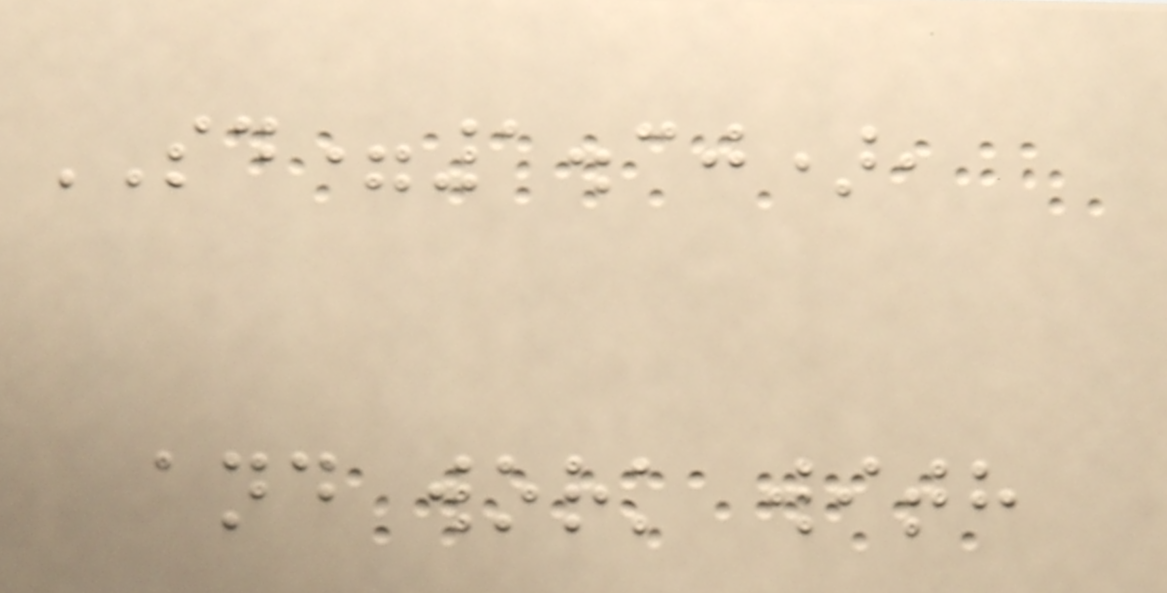SD=1.30),
and work with
